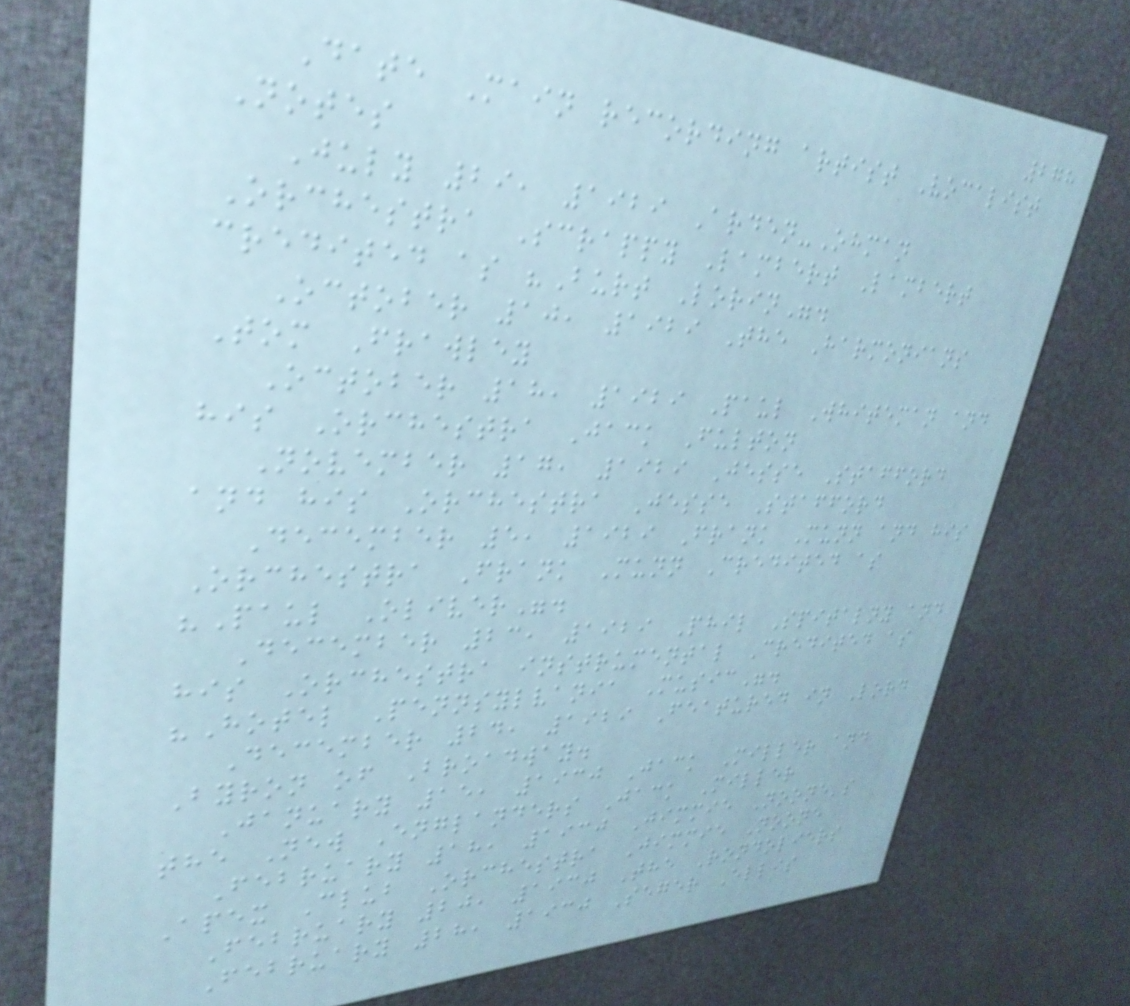278
Date Main recording artist Vocalist
Notes
July 29, 1929 Arden-Ohman
Orchestra Scrappy Lambert Lambert
credited as "Burt Lorin".
October 10, 1929 The Harmonians
Tom Frawley
October 18, 1929 Paul Whiteman and
his Orchestra Jack Fulton
November 17, 1929 Jesse Stafford
and his Orchestra Jesse Stafford
December 5, 1929 Frank Munn and his
Orchestra Frank Munn Credited as
"Paul Oliver".
December 23, 1929 Phil Spitalny and
his Orchestra instrumental Credited as
"Hotel Pennsylvania Music".
December 24, 1929 Featured in Lord
Byron of Broadway.
January 15, 1930 Jack Miller and
the New Englanders Jack Miller
February 18, 1930 Jimmie Noone's
Apex Club Orchestra Jimmie Noone
February 20, 1930 The Rondoliers
February 28, 1930 Seger Ellis
